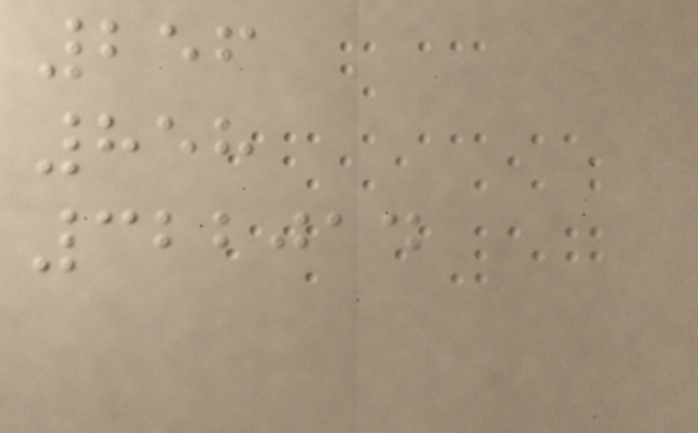256
858
322014
